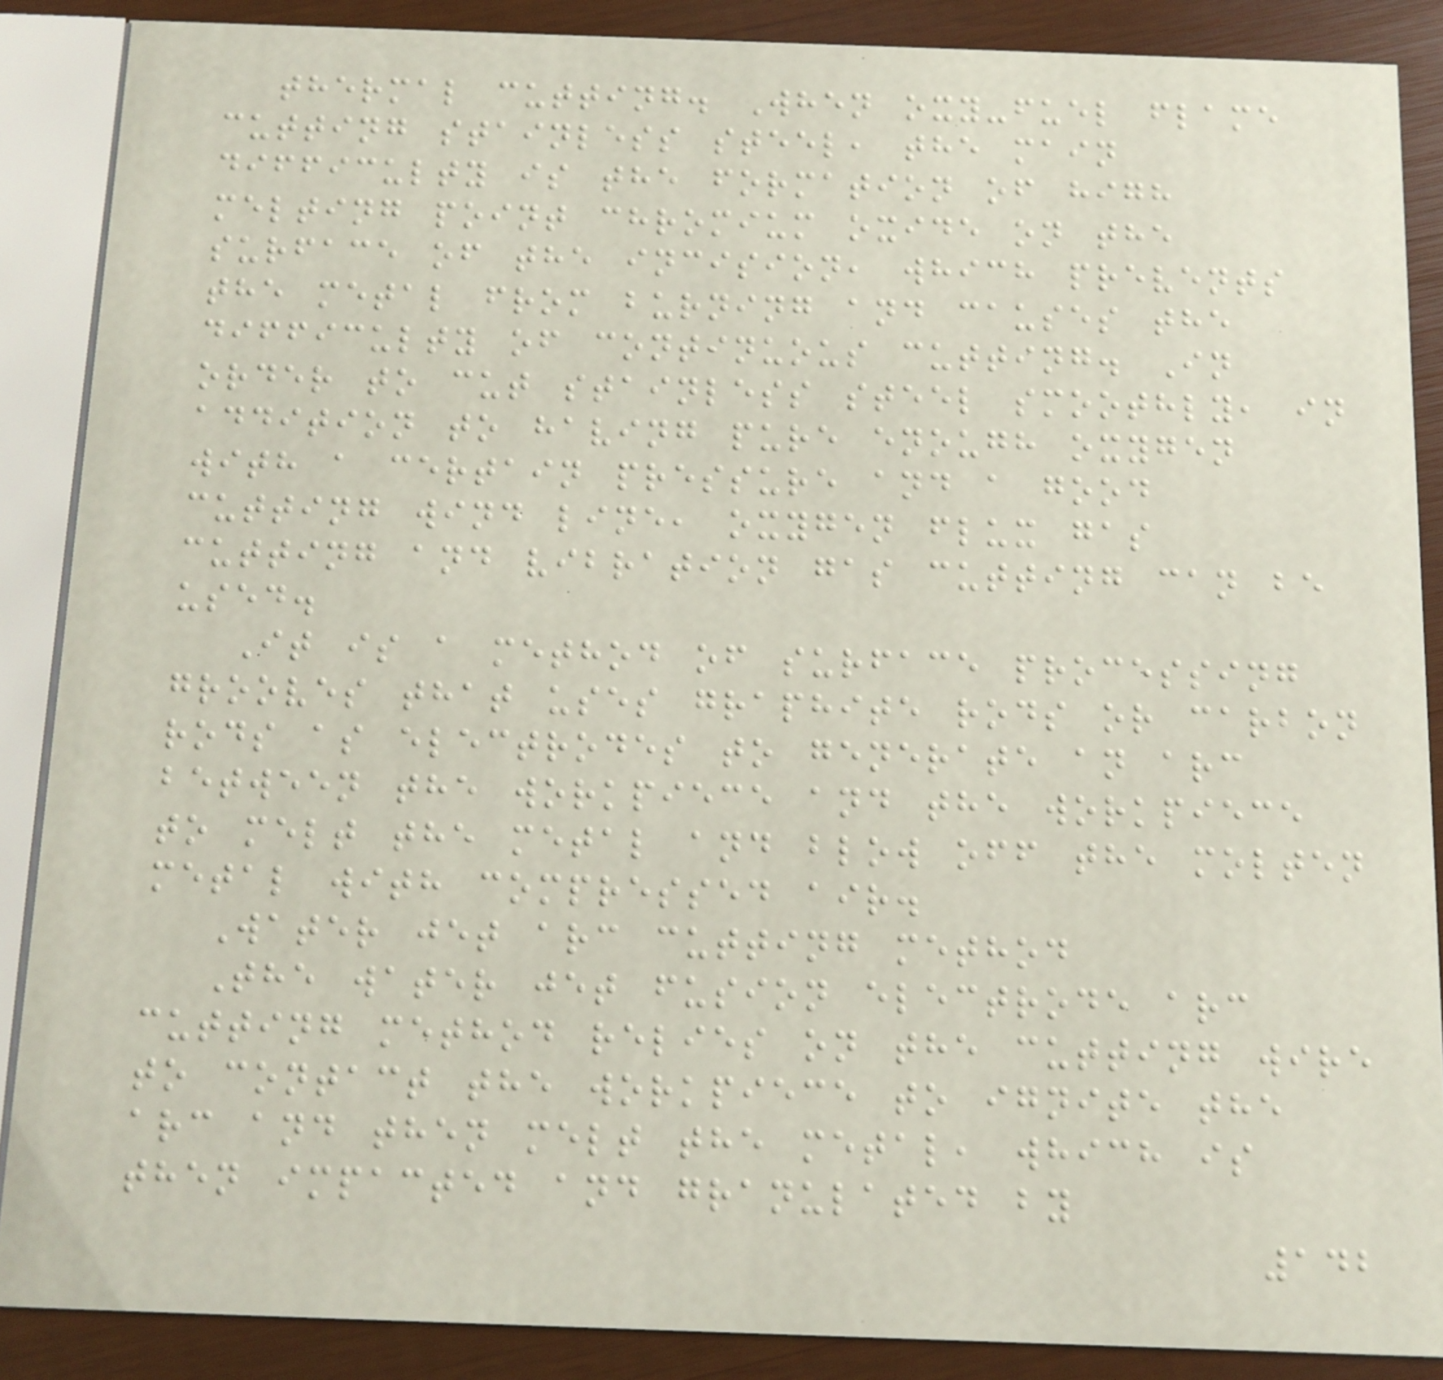thermal cutting. When oxy-fuel flame
cutting stainless steel, the main
difficulty is the formation of high
melting point chromium oxide on the
surface of the incision, which prevents
the metal from burning and causes the
difficulty of continuous cutting. In
order to cut stainless steel smoothly, in
addition to having pure enough oxygen
with a certain pressure and a good
cutting wind line, oxygen flux gas
cutting and vibration gas cutting can be
used.
It is a method of surface processing
grooves that uses graphite rods or carbon
rods as electrodes to generate an arc
between the workpiece and the workpiece
to melt the metal and blow off the molten
metal with compressed air.
Water jet arc cutting method
The water jet fusion electrode arc
cutting method relies on the cutting wire
to contact the workpiece to ignite the
arc and then melt the metal, which is
then impacted and granulated by
142
